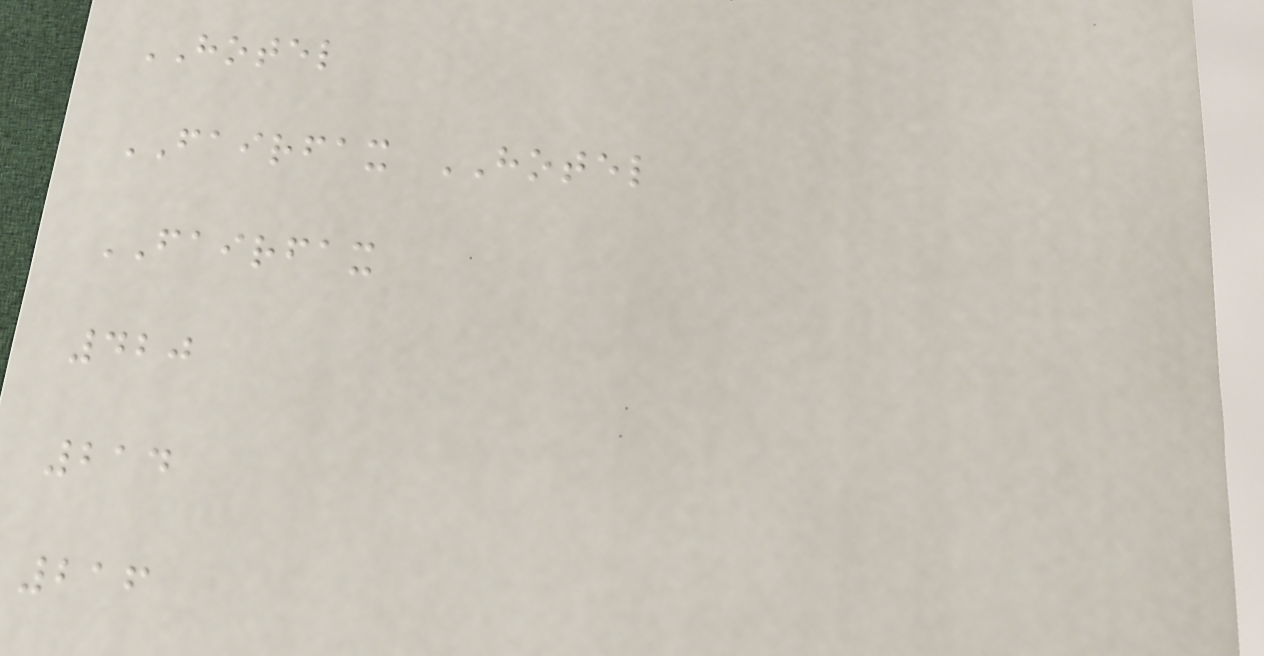HOTEL
FAIRFAX HOTEL
FAIRFAX
420
214
216
